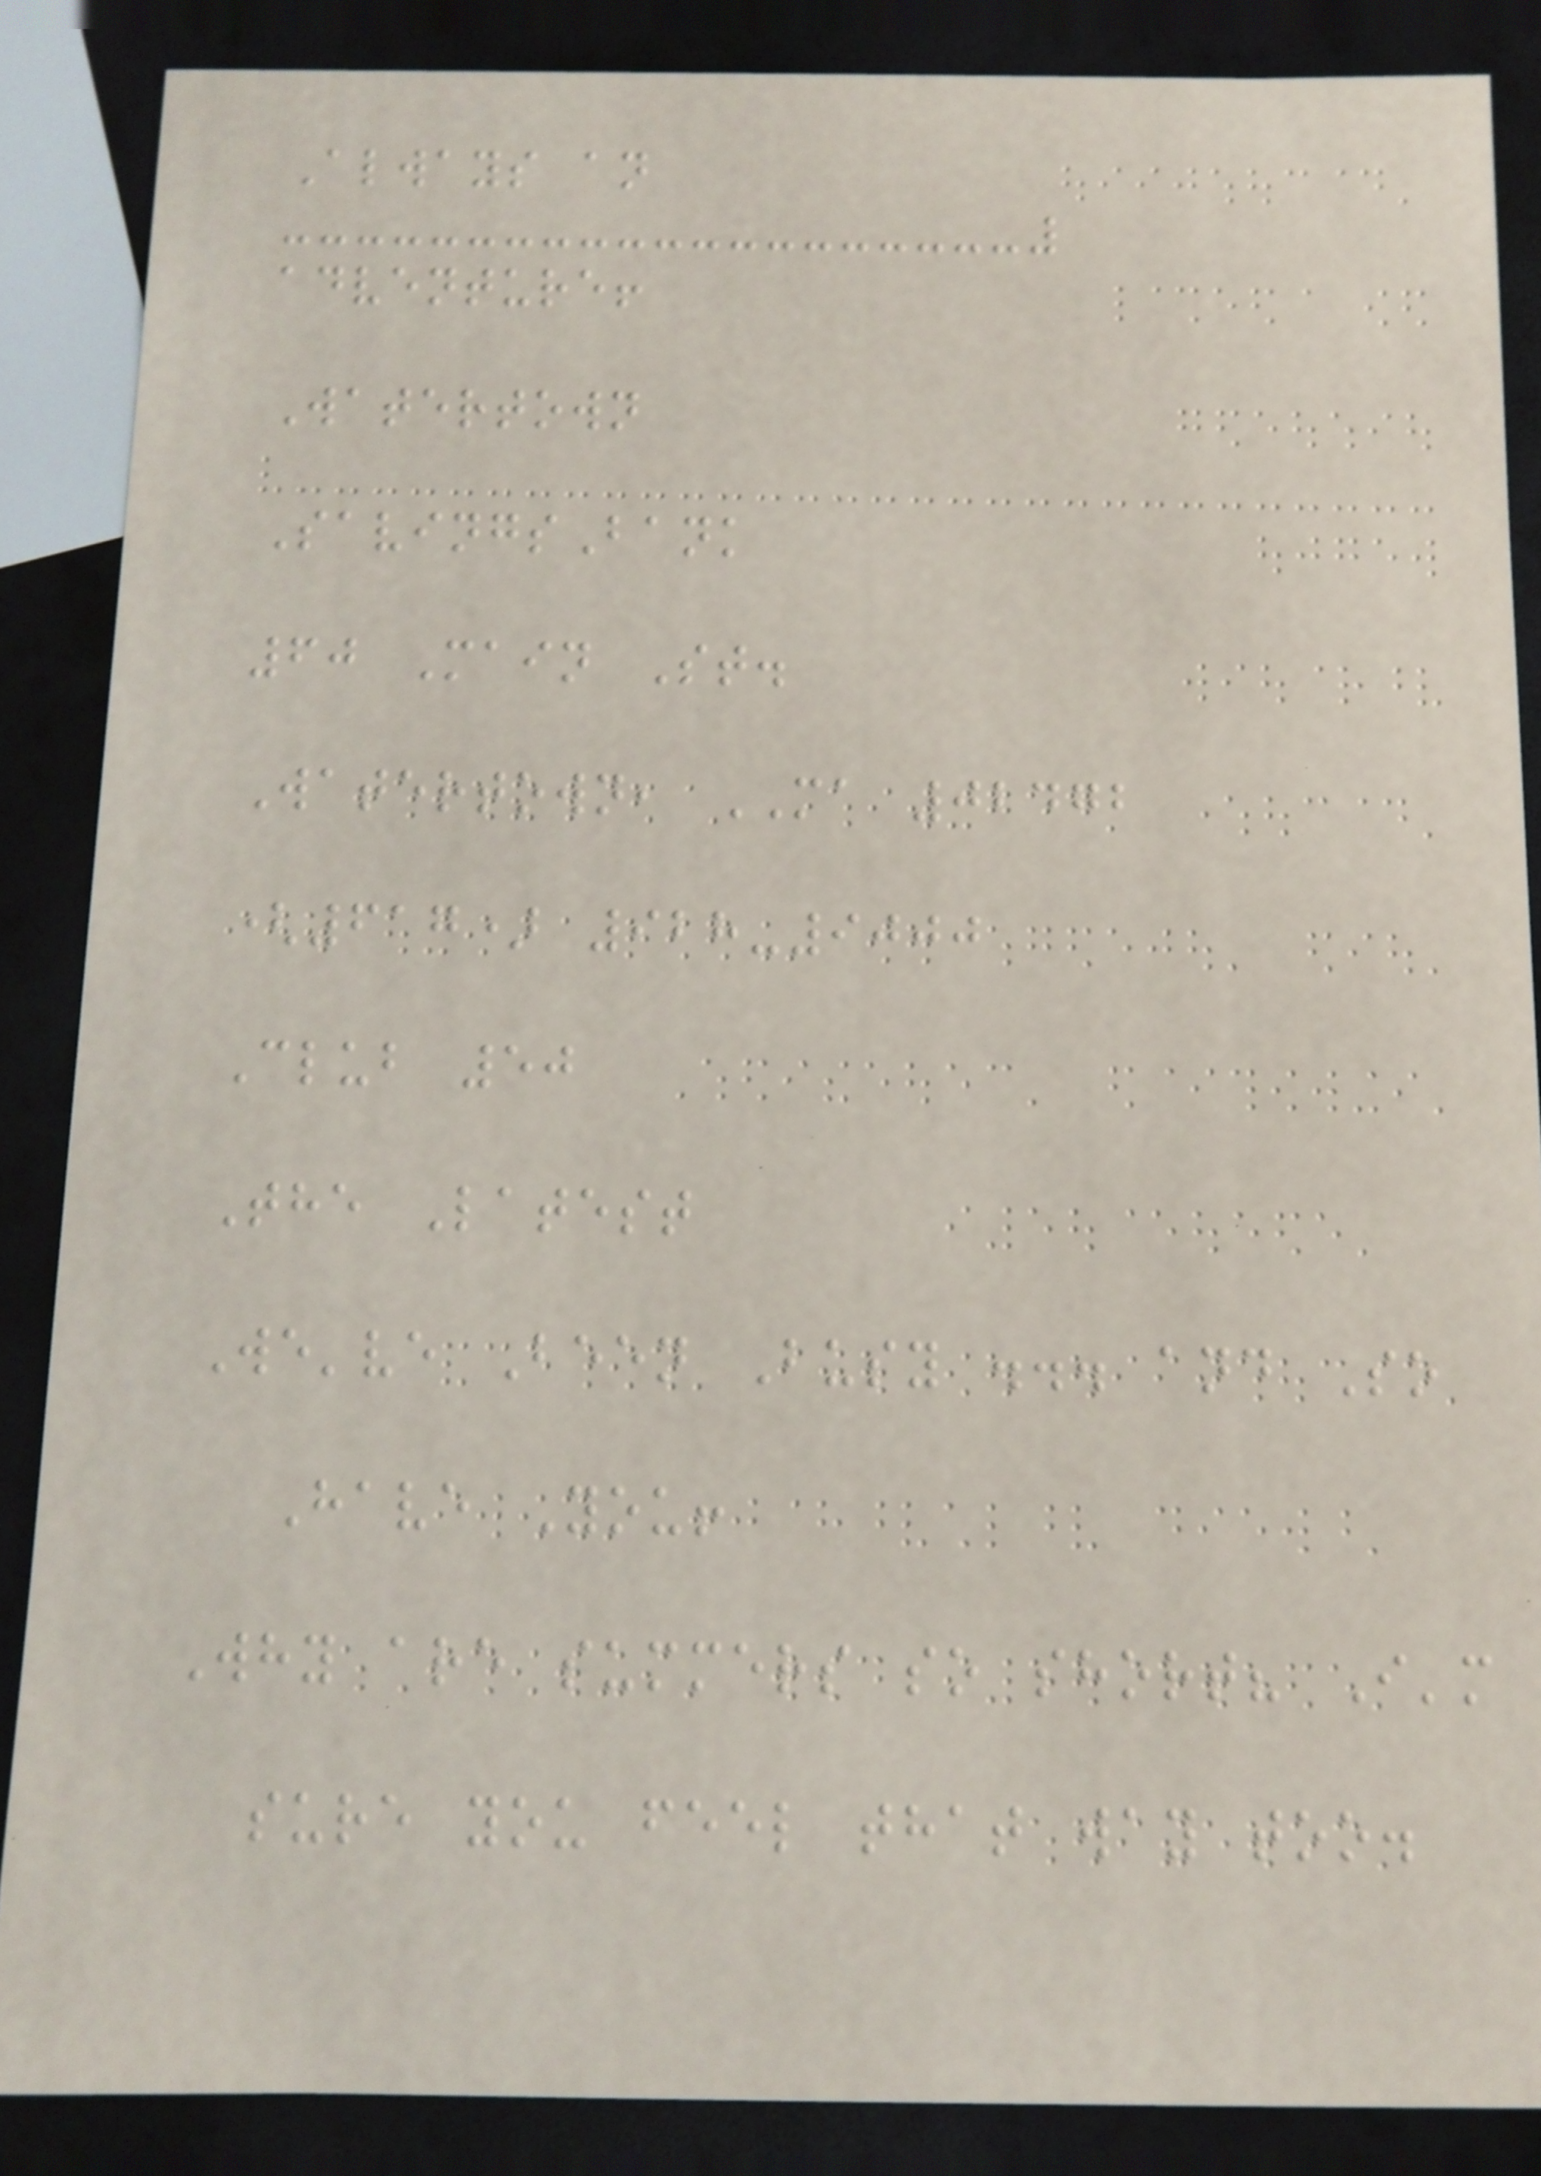Always an
adventure!
Watertown
SavingsBank
60 Main St.
Watertown, MA 02472
(617) 928-9000
Club 50
The Latest
We've Been Busy ... and So
Have You!
Why are summers so short? I'm
sure you feel that way too.
